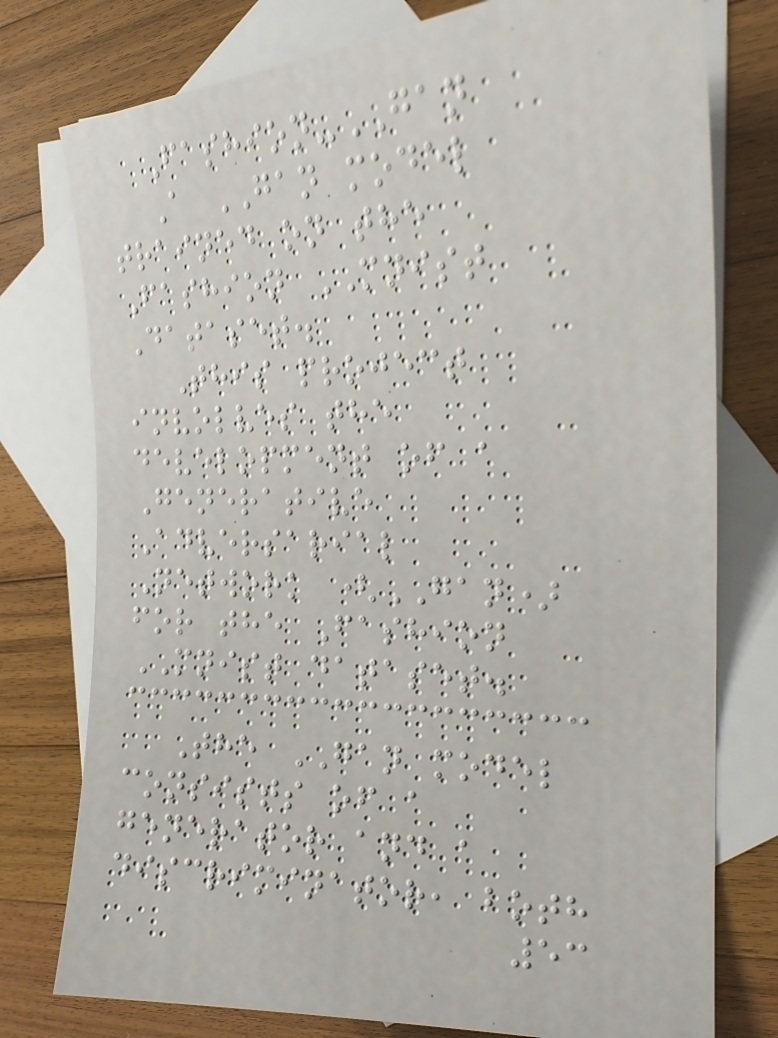Fashion-GAN
A GAN model
trained on the
Fashion MNIST
Dataset.
This project
involves the
development of a
Generative
Adversarial
Network (GAN)
for the Fashion
MNIST dataset.
The GAN model
consists of a
generator and a
discriminator, both
53
